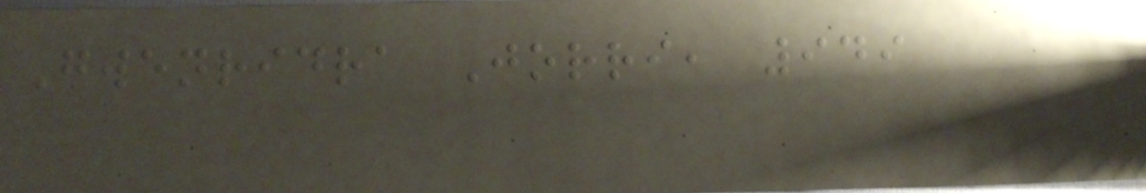Gwenridra Jorri, 949
